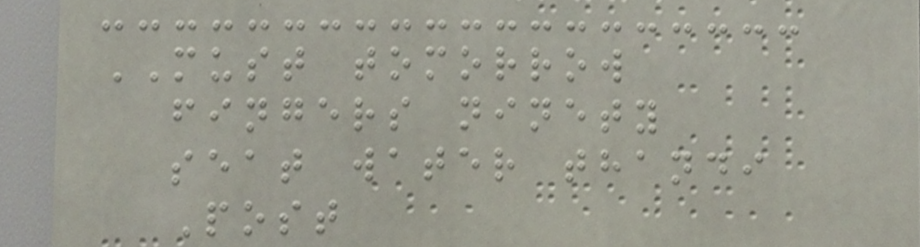MUST tomorrow
fingers ninety
seat water thandi
Post
